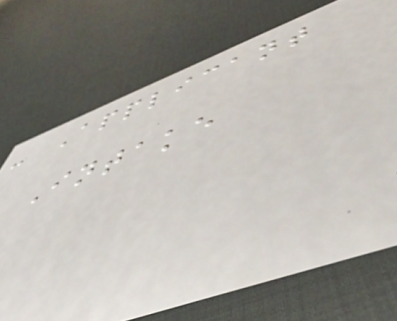- Applicant
Intake
